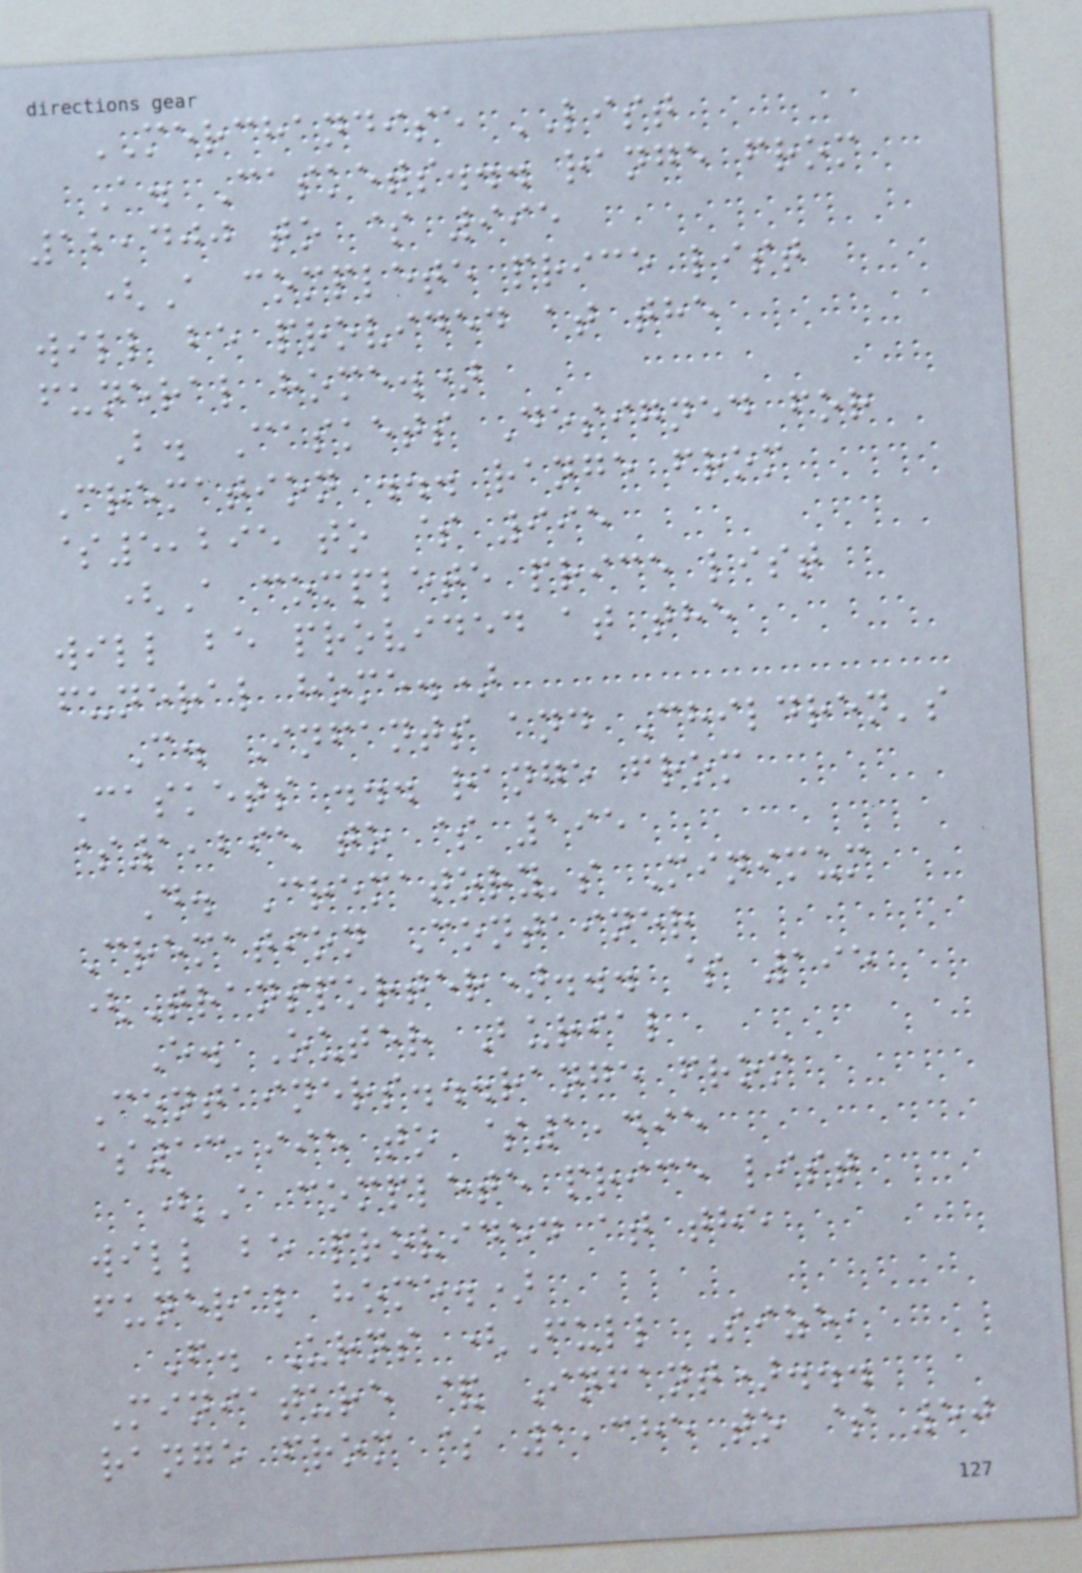MERCHANDISE LIST
A. Caskets... range from
12,400 to $ 995
(A complete price list
will be provided at the
funeral home.)
B. Caskets Designed for
Cremation ... range from
$5,295 to $ 995
(A complete price list
will be provided at the
funeral home.)
C. Infants and Children's
Caskets ... range from
$1,295 to $ 195
D. Crematory's Minimum
Cremation Container
(Transporter)... $ 195
E. Outer Burial
Containers...range from
$13,995 to $1,495
(A complete price list
will be provided at the
funeral home.)
F. Urns (Full Size,
Miniature & Infant)...
range from $ 1,385 to $ 50
